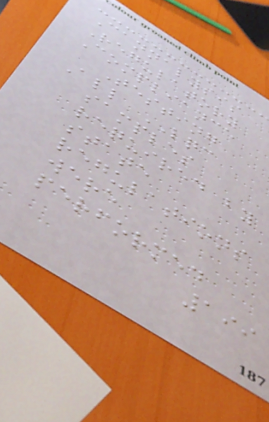Cannalysis
Regulatory
Compliance
Testing
All LQC
samples
required by
state
regulations
were
performed
199
